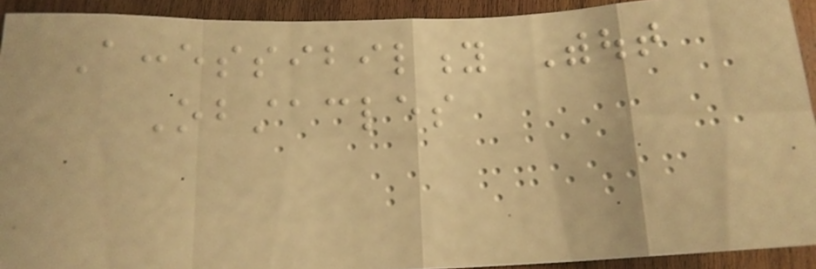Accessibility Without
Obstacles
